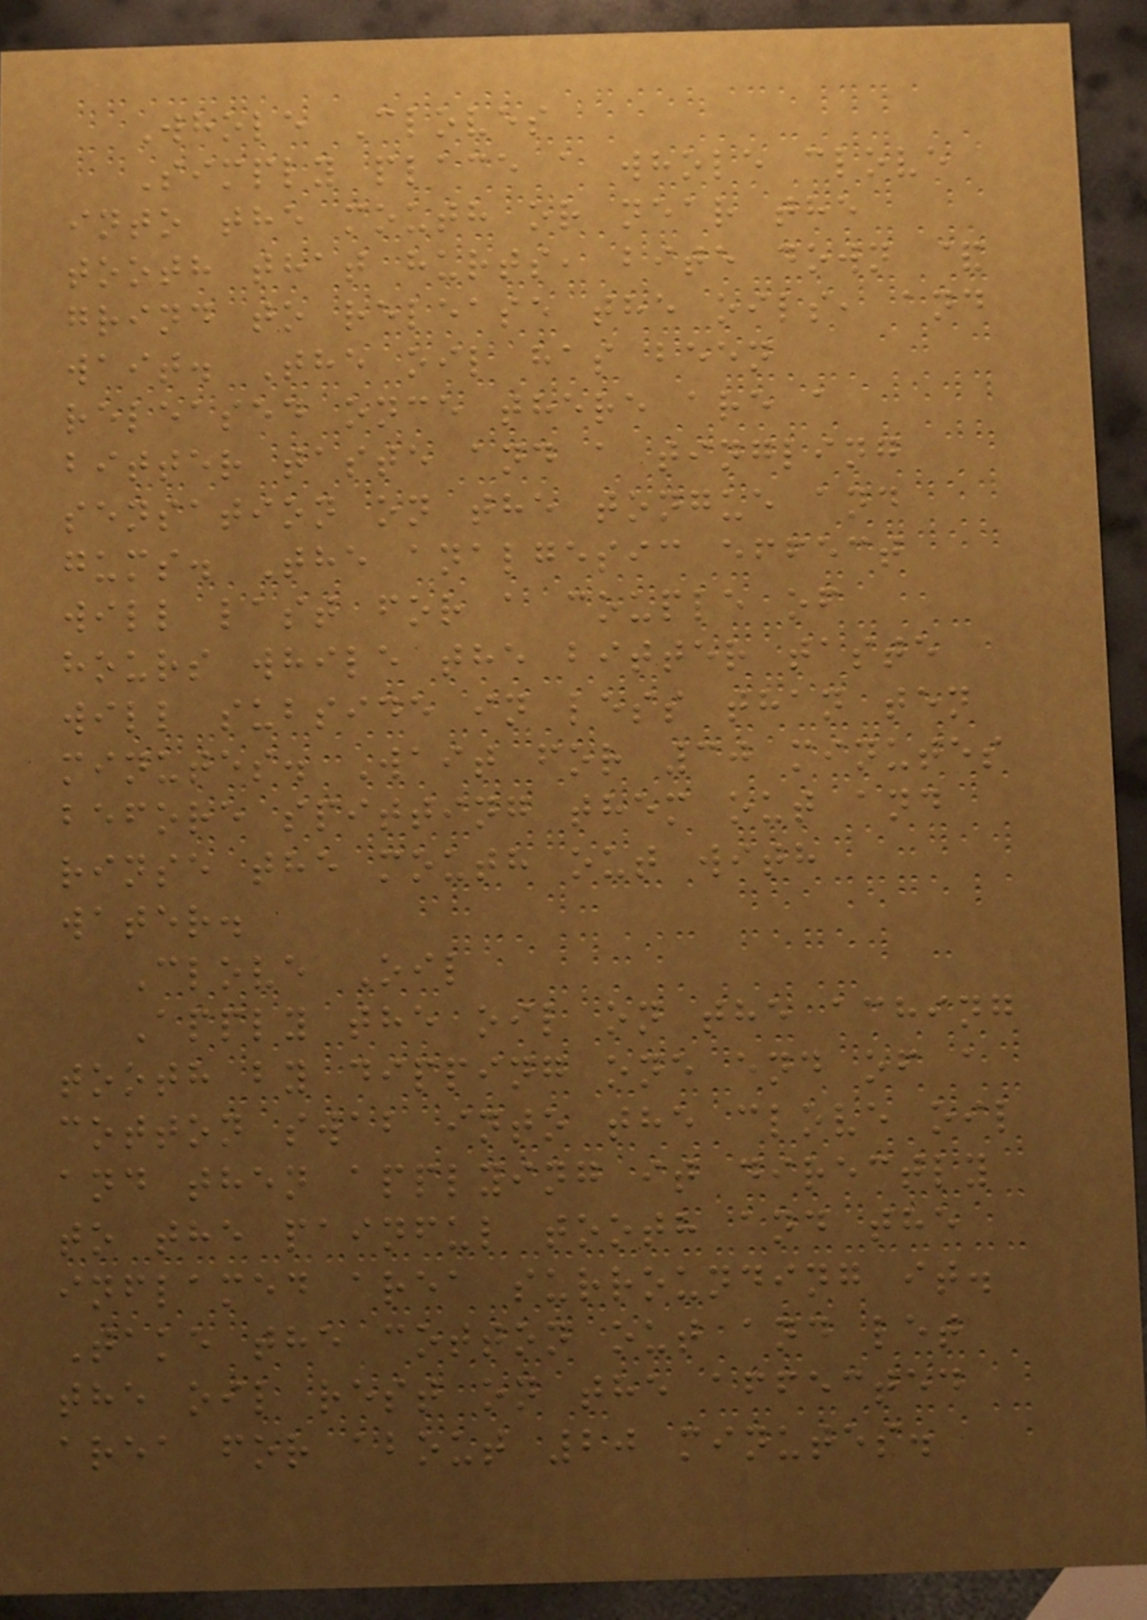Whole Cloves
Simply place a whole clove
into the mouth or near the
tooth that hurts, bite down &
grind to release the oils, and
wait. The oil has been
released once there are a
bitter taste and a tingling
sensation on the tongue and
gums. The analgesic effect
will last for a couple of
hours while the bitter taste
will subside in less than ten
minutes. Wait for 30 minutes
before spitting them out and
rinse the mouth out with
water.
Clove Oil
Apply the oil on the aching
tooth by dipping one end of a
cotton swab into the clove oil
and then applying it directly
to the painful tooth and the
inflamed area surrounding it.
Take the cotton out and let
the oil rest on the affected
area for about 20 minutes.
